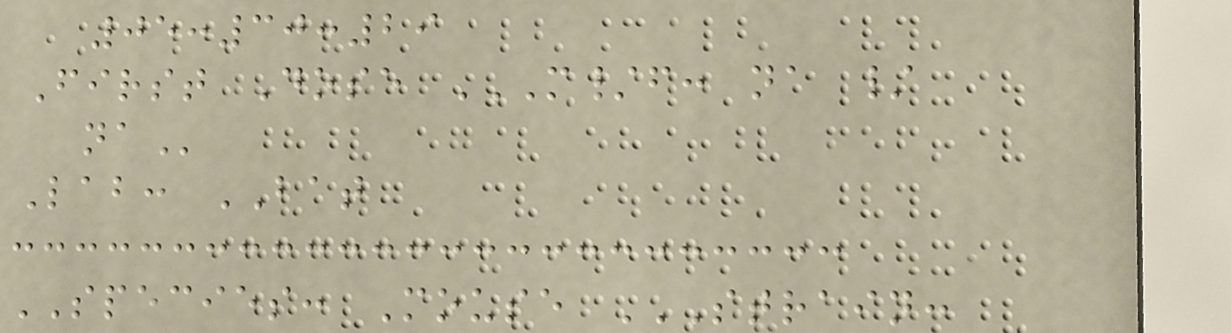05:30:29
First Dose M/F: NA /
NA
Lab: BAT
SPECIES: Mouse STRAIN:
